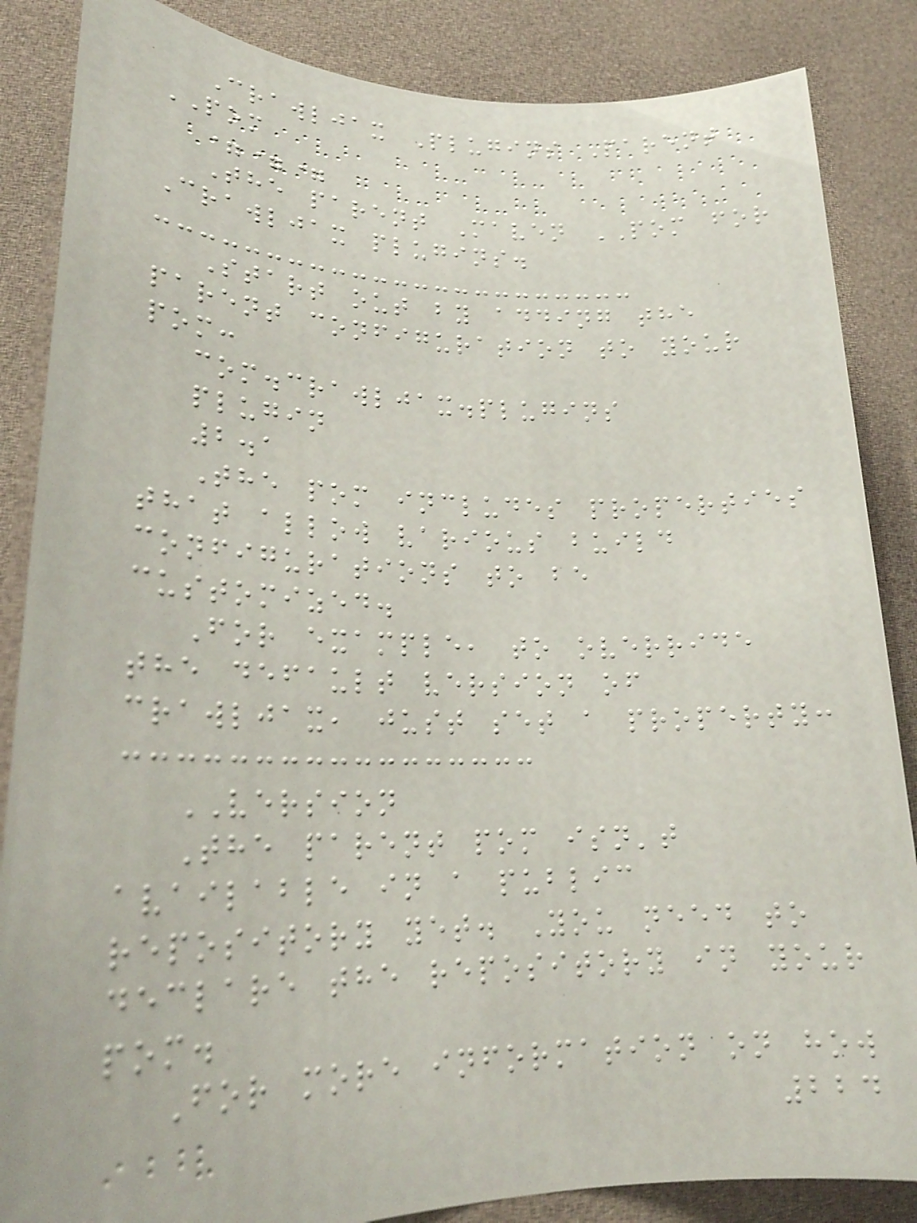Crawljax Plugins Parent
POM
===
The parent Maven POM for
Crawljax plugins.
Start out by adding the
parent configuration to your
pom:
com.crawljax.plugins
plugin
2.1
The pom includes properties
that allow various build
configurations to be
customized.
For example, to override
the default version of
crawljax, just set a property:
VERSION
The parent pom isn't
available in a public
repository yet. You need to
declare the repository in your
pom.
For more information on how
224
